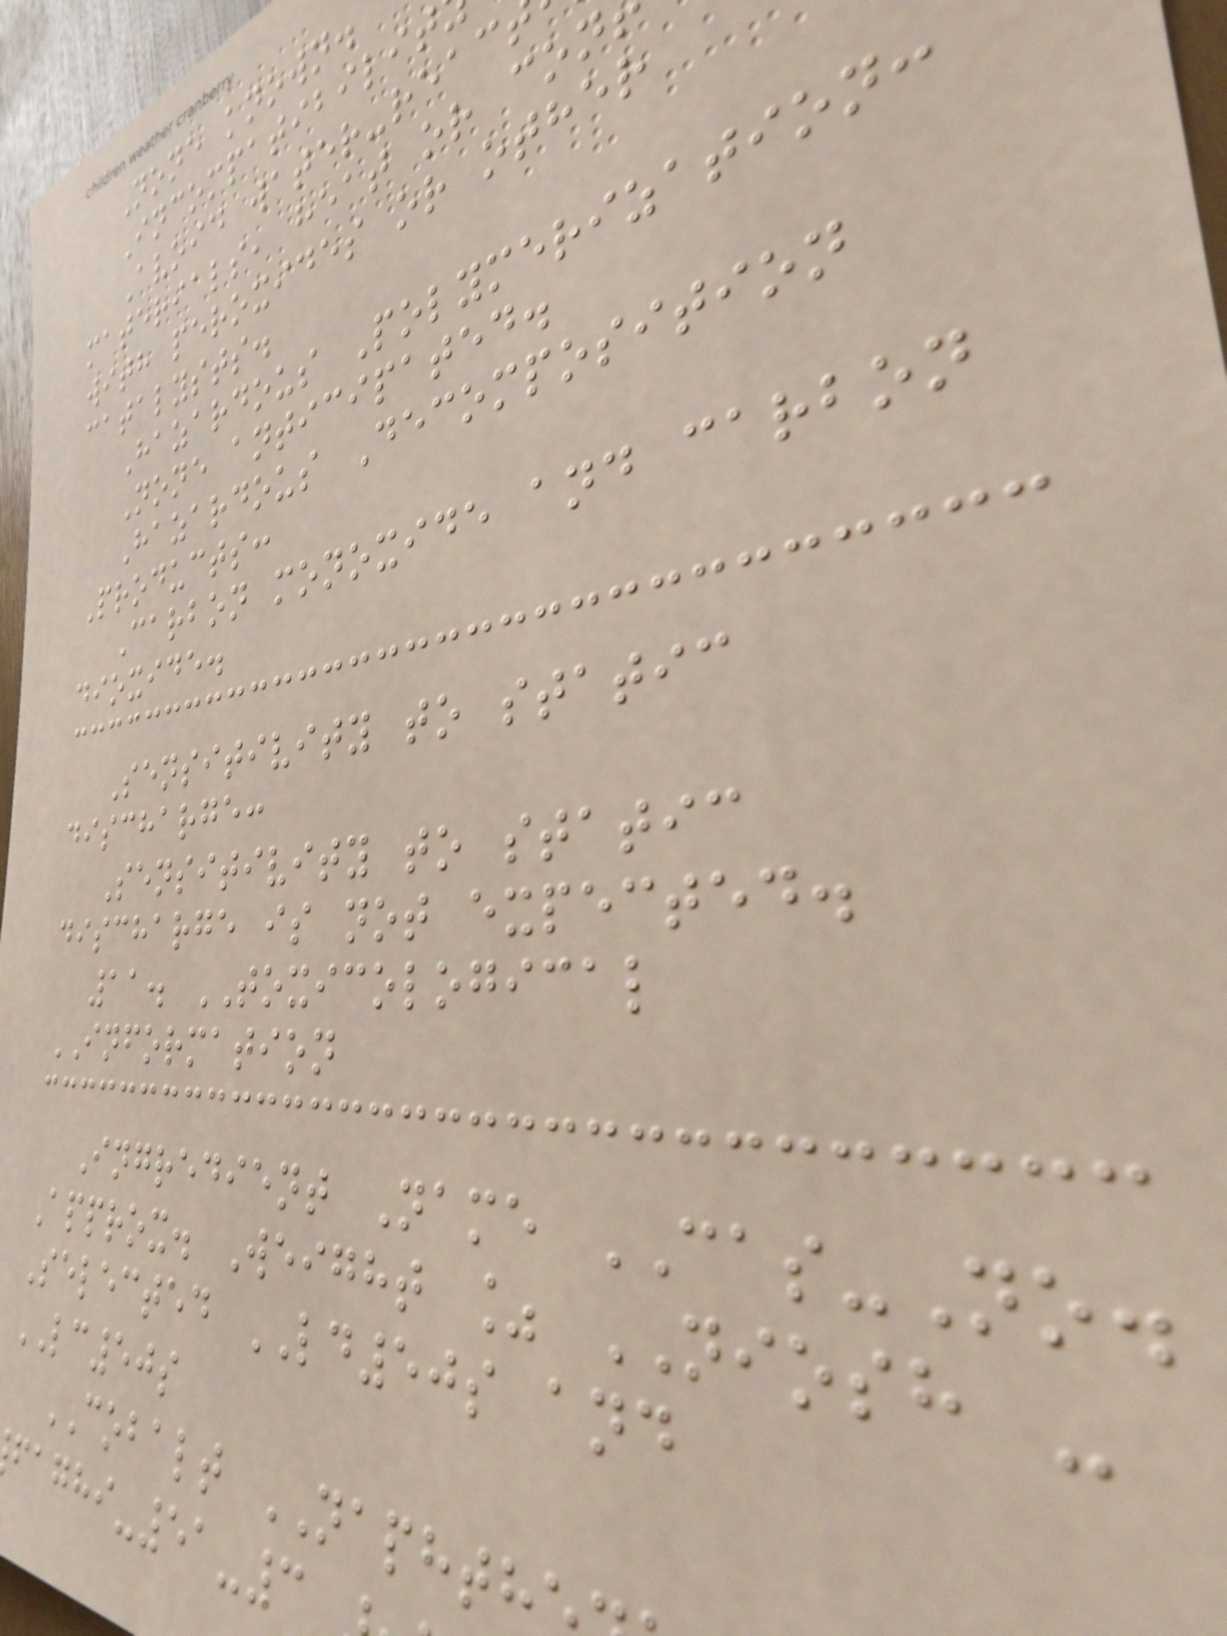None known.
Incompatibilit
Avoid water-reac
materials, heat or con
with peroxides or other
catalysts.
Hazardous Polymerization:
None anticipated.
Hazardous Decomposition
Products:
Carbon monoxide and carbon
dioxide.
Sensitivity to static
discharge:
Sensitivity to static
discharge is not expected.
11. TOXICOLOGICAL
INFORMATION
Ingredient Name CAS-No.
Approx. Weight % NIOSH -
Selected LD50s and
LC50s
COBALT NAPHTH
-51-3
